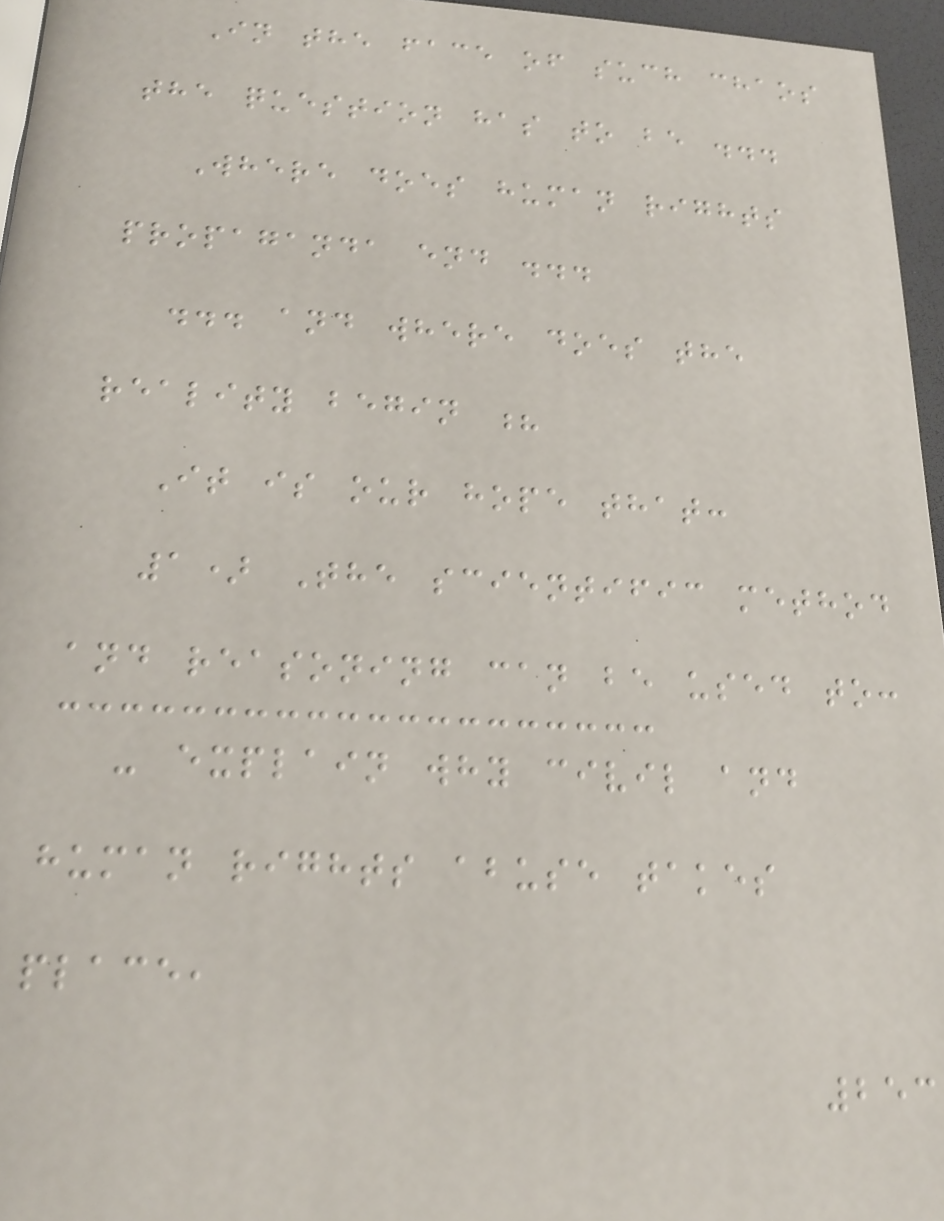In the face of such chaos
the question has to be ...
Where does human rights
propaganda end ...
... and where does the
reality begin ?
It is our hope that:
1) The scientific method
and reasoning can be used to:
- explain why civil and
human rights abuse takes
place,
253
